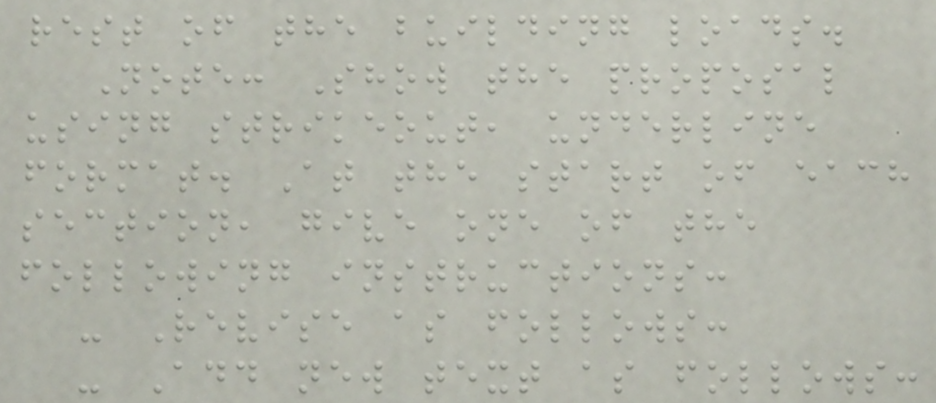rest of the building loads.
Note: Show the proposal
using strikeout, underline
format. At the start of each
section, give one of the
following instructions:
- Revise as follows:
- Add new text as follows:
